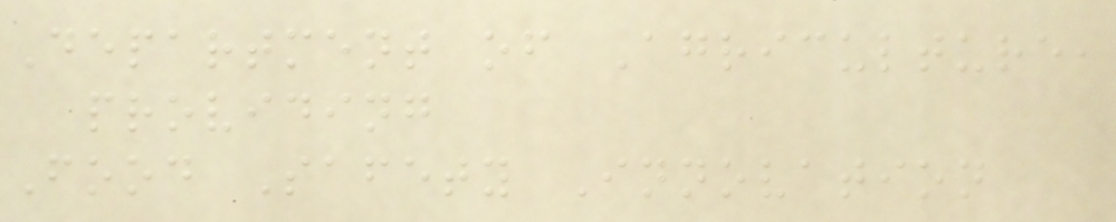Department of Agriculture,
providing
Food Safety Innovation
